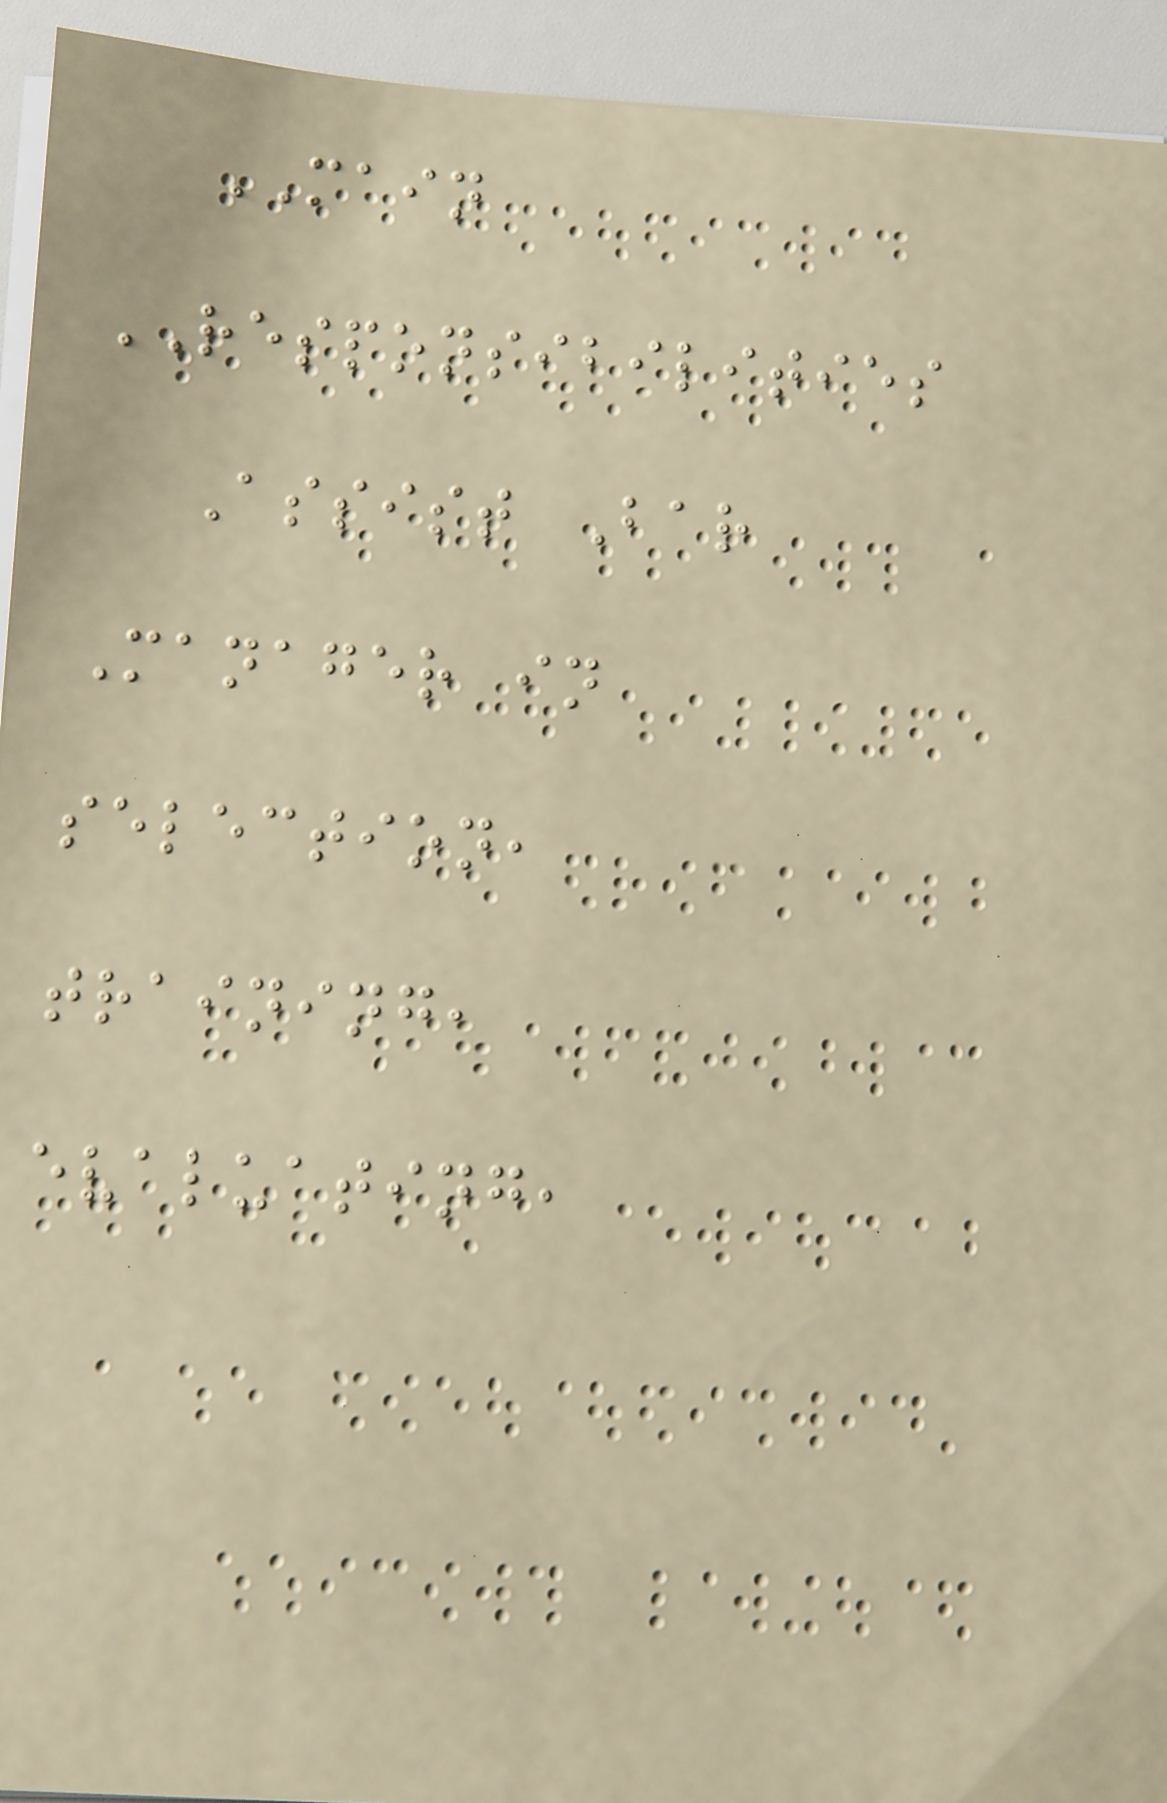MAIN
RESPONSIBILITIES
Assist Bar
Manager in
selection,
training,
evaluating,
